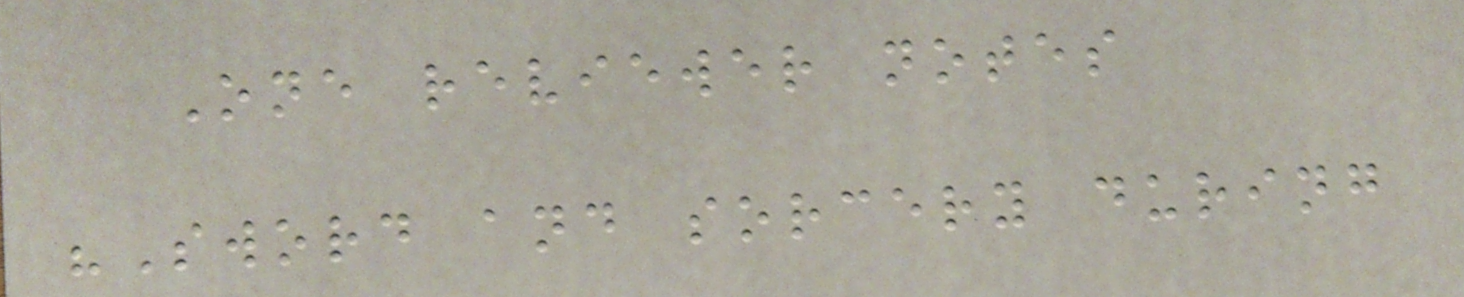One reviewer notes
"Sword and sorcery during
